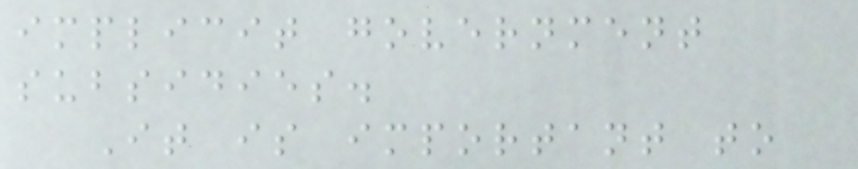implicit government
subsidies.
It is important to
